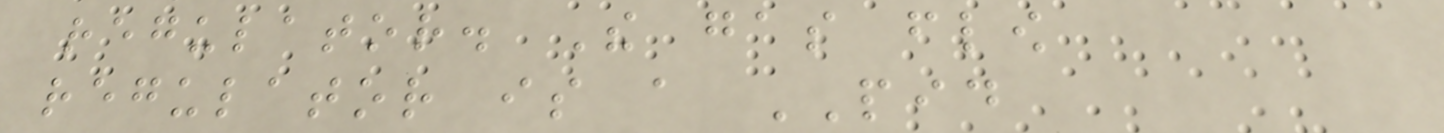regulator. The gas flow
regulator is a PID
